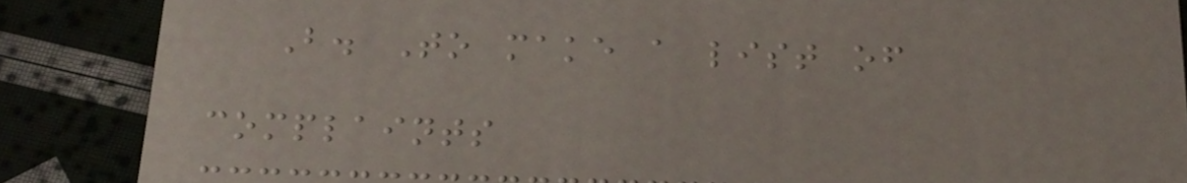B. To make a list of
complaints
